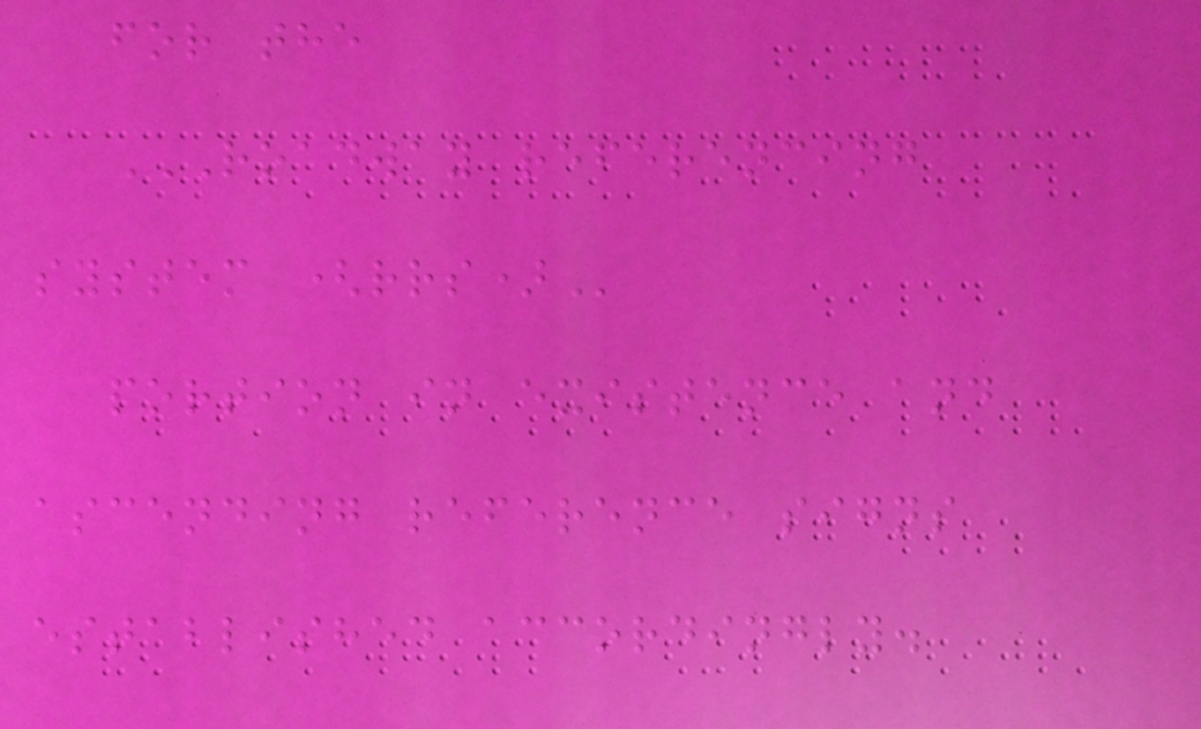for the
ROADWAY REFERENCING
SYSTEM (RRS)
portion in existence and
ascending reference signs
established accordingly.
